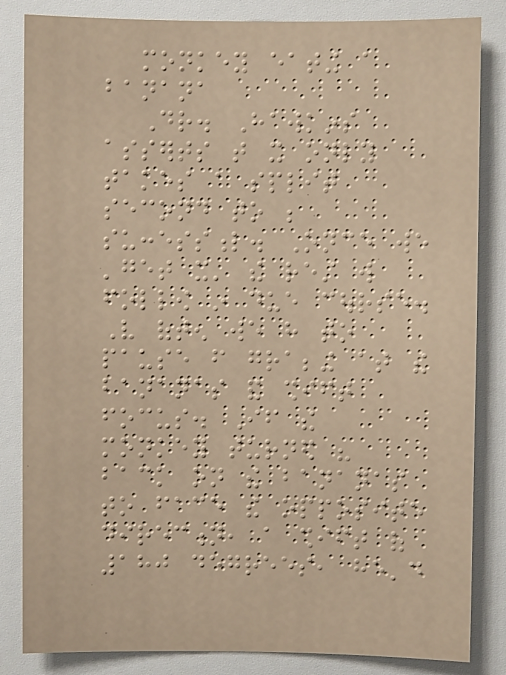monkey eating a
banana
Dr. Hawkins
asserts that it only
takes a split
second to be
successful. Once we
'get it' the rest will
follow in due course.
Very often we have to
pause from grabbing at the
bananas and shift
focus. If the
monkey turned his
back on the bananas
to face the opposite
direction, a shift of
180 degrees, he'd
